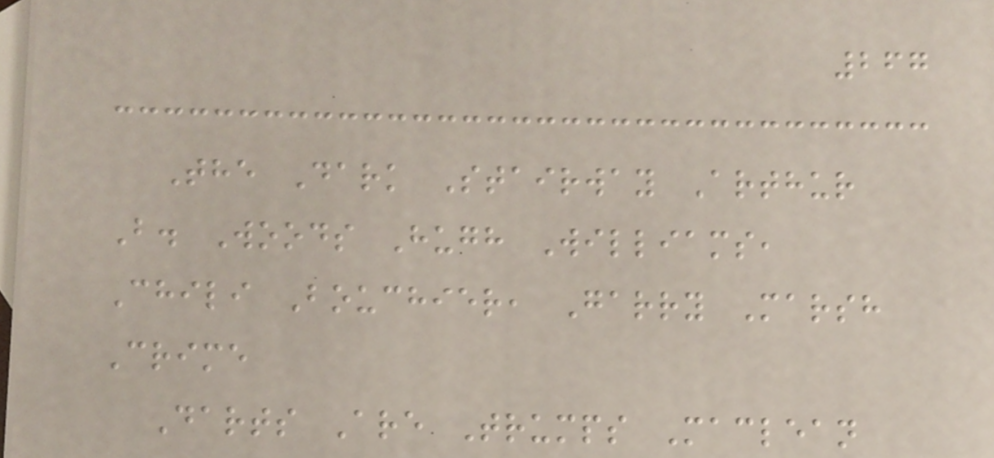267
The Dark Stairway Arthur
B. Woods Hugh Williams,
Chili Bouchier, Garry Marsh
Crime
Darts Are Trumps Maclean
